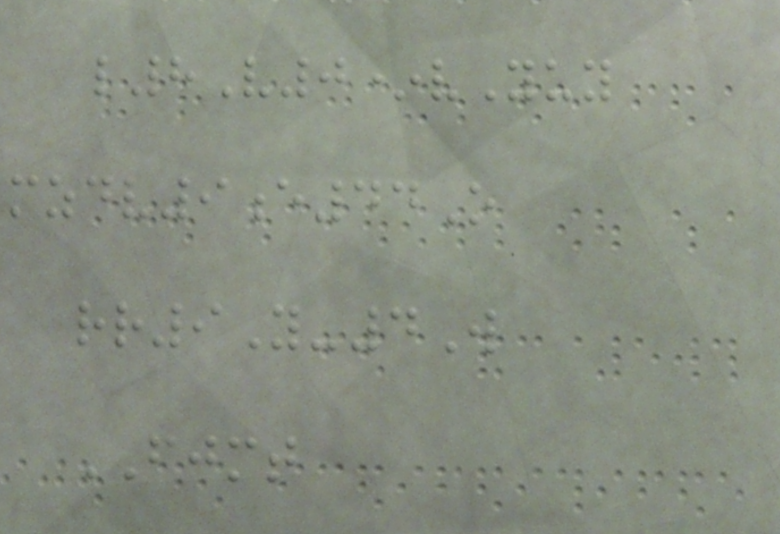l8V0*vYuy
mzdv9e44O
rr9Y-4W
FJMT
